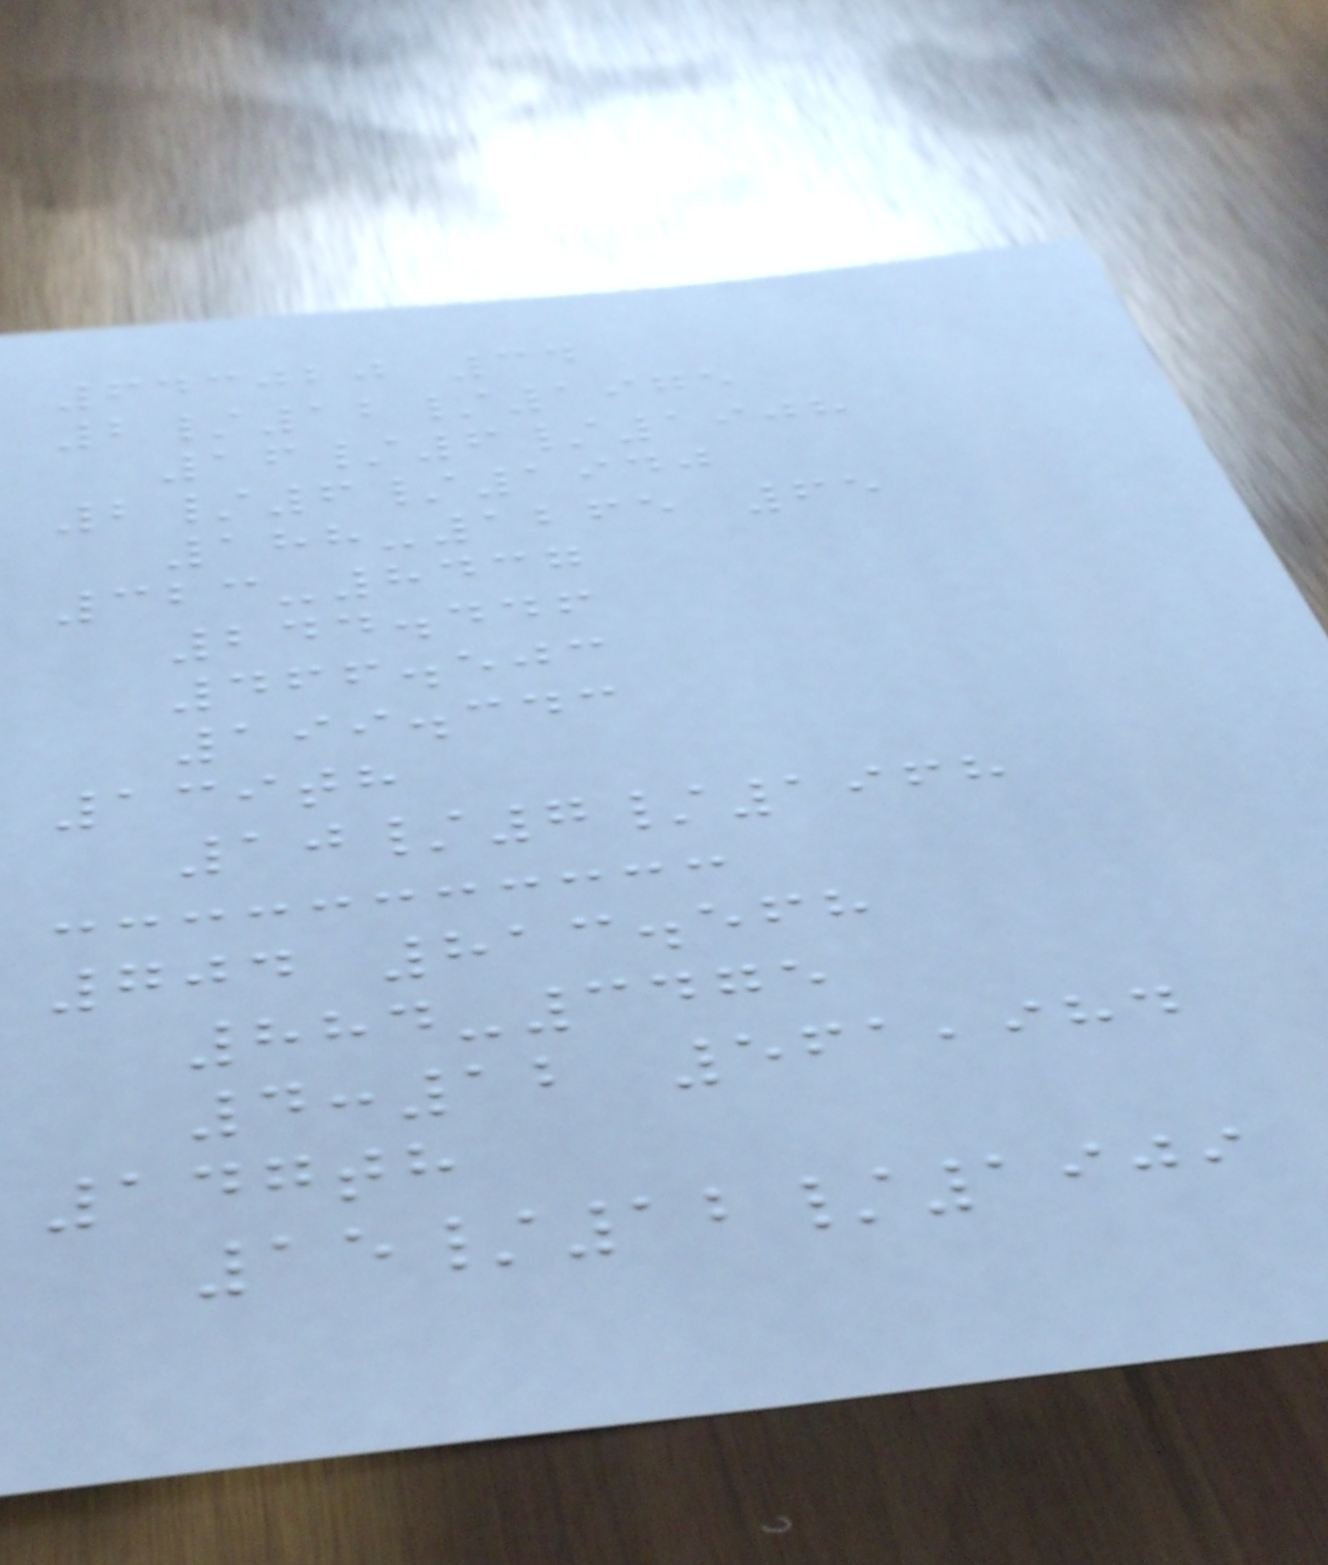643020 34
2/12/1975
16/6/1908
2/6/1940
188-1265 65
323-8437
244.446
466.503
199.343
139th
10/7/1968
704 813.568
884-3475
4:12 561,984
147th
15/12/1909
